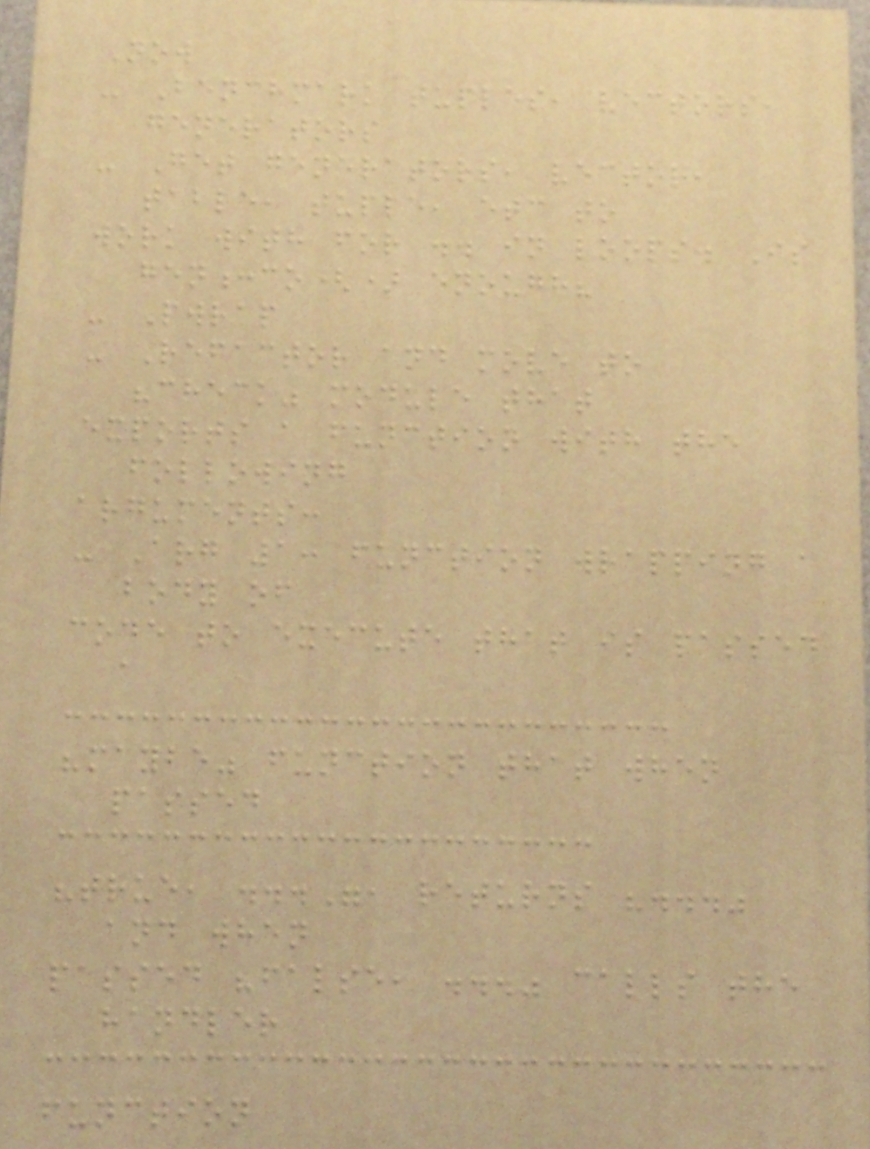Now
- Benchmark tuples, vectors,
generators
- Get generators, vector,
table, tuple, etc to
work with for .. in loops. Is
gen:co() enough?
- Pwrap
- Refactor and move to
"check" module that
exports a function with the
following
arguments:
- Arg 1: function wrapping a
body of
code to execute that is passed
a
"maybe" function that when
passed
"true, ...", returns "..."
and when
passed "false, ..." calls the
handler
function
